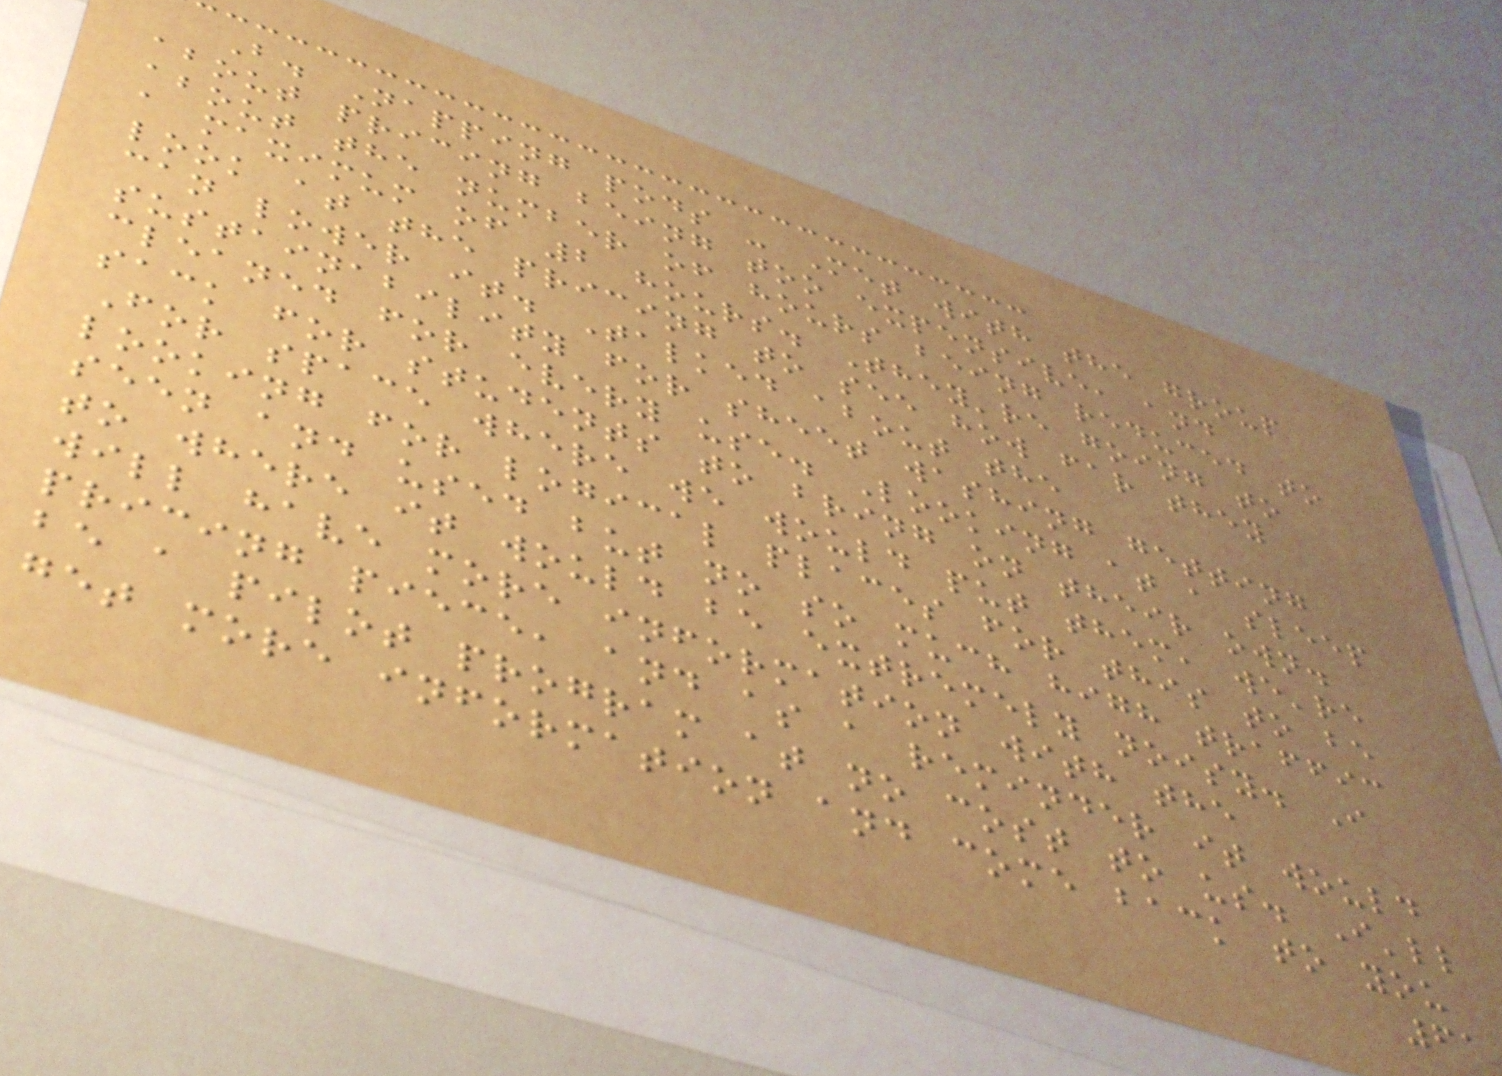B. Napping pods - Met with the group
about pricing being too expensive, and
about the number of hours being reduced to
a maximum of 2 hours. They're going to
look at the pricing to see how far they
can lower it. Talked about the
sustainability for sheet washing getting
cleaned for every use. Looking at a sleep
sack for students to bring on their own.
For space where we would put them, we're
looking for logical places for this to be
seen and used but no so much high traffic
to where it would be extremely noisy. I
will have more information with the
pricing piece, and as a reminder it would
be a pilot program at no cost to us. I'll
get more information and come back to you
61
